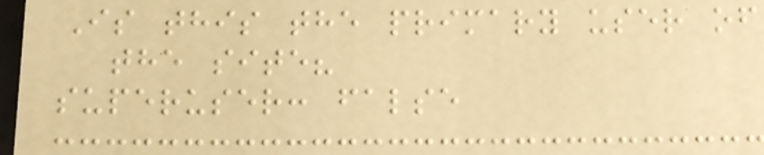Is this the primary user of
the site?
superuser: false
